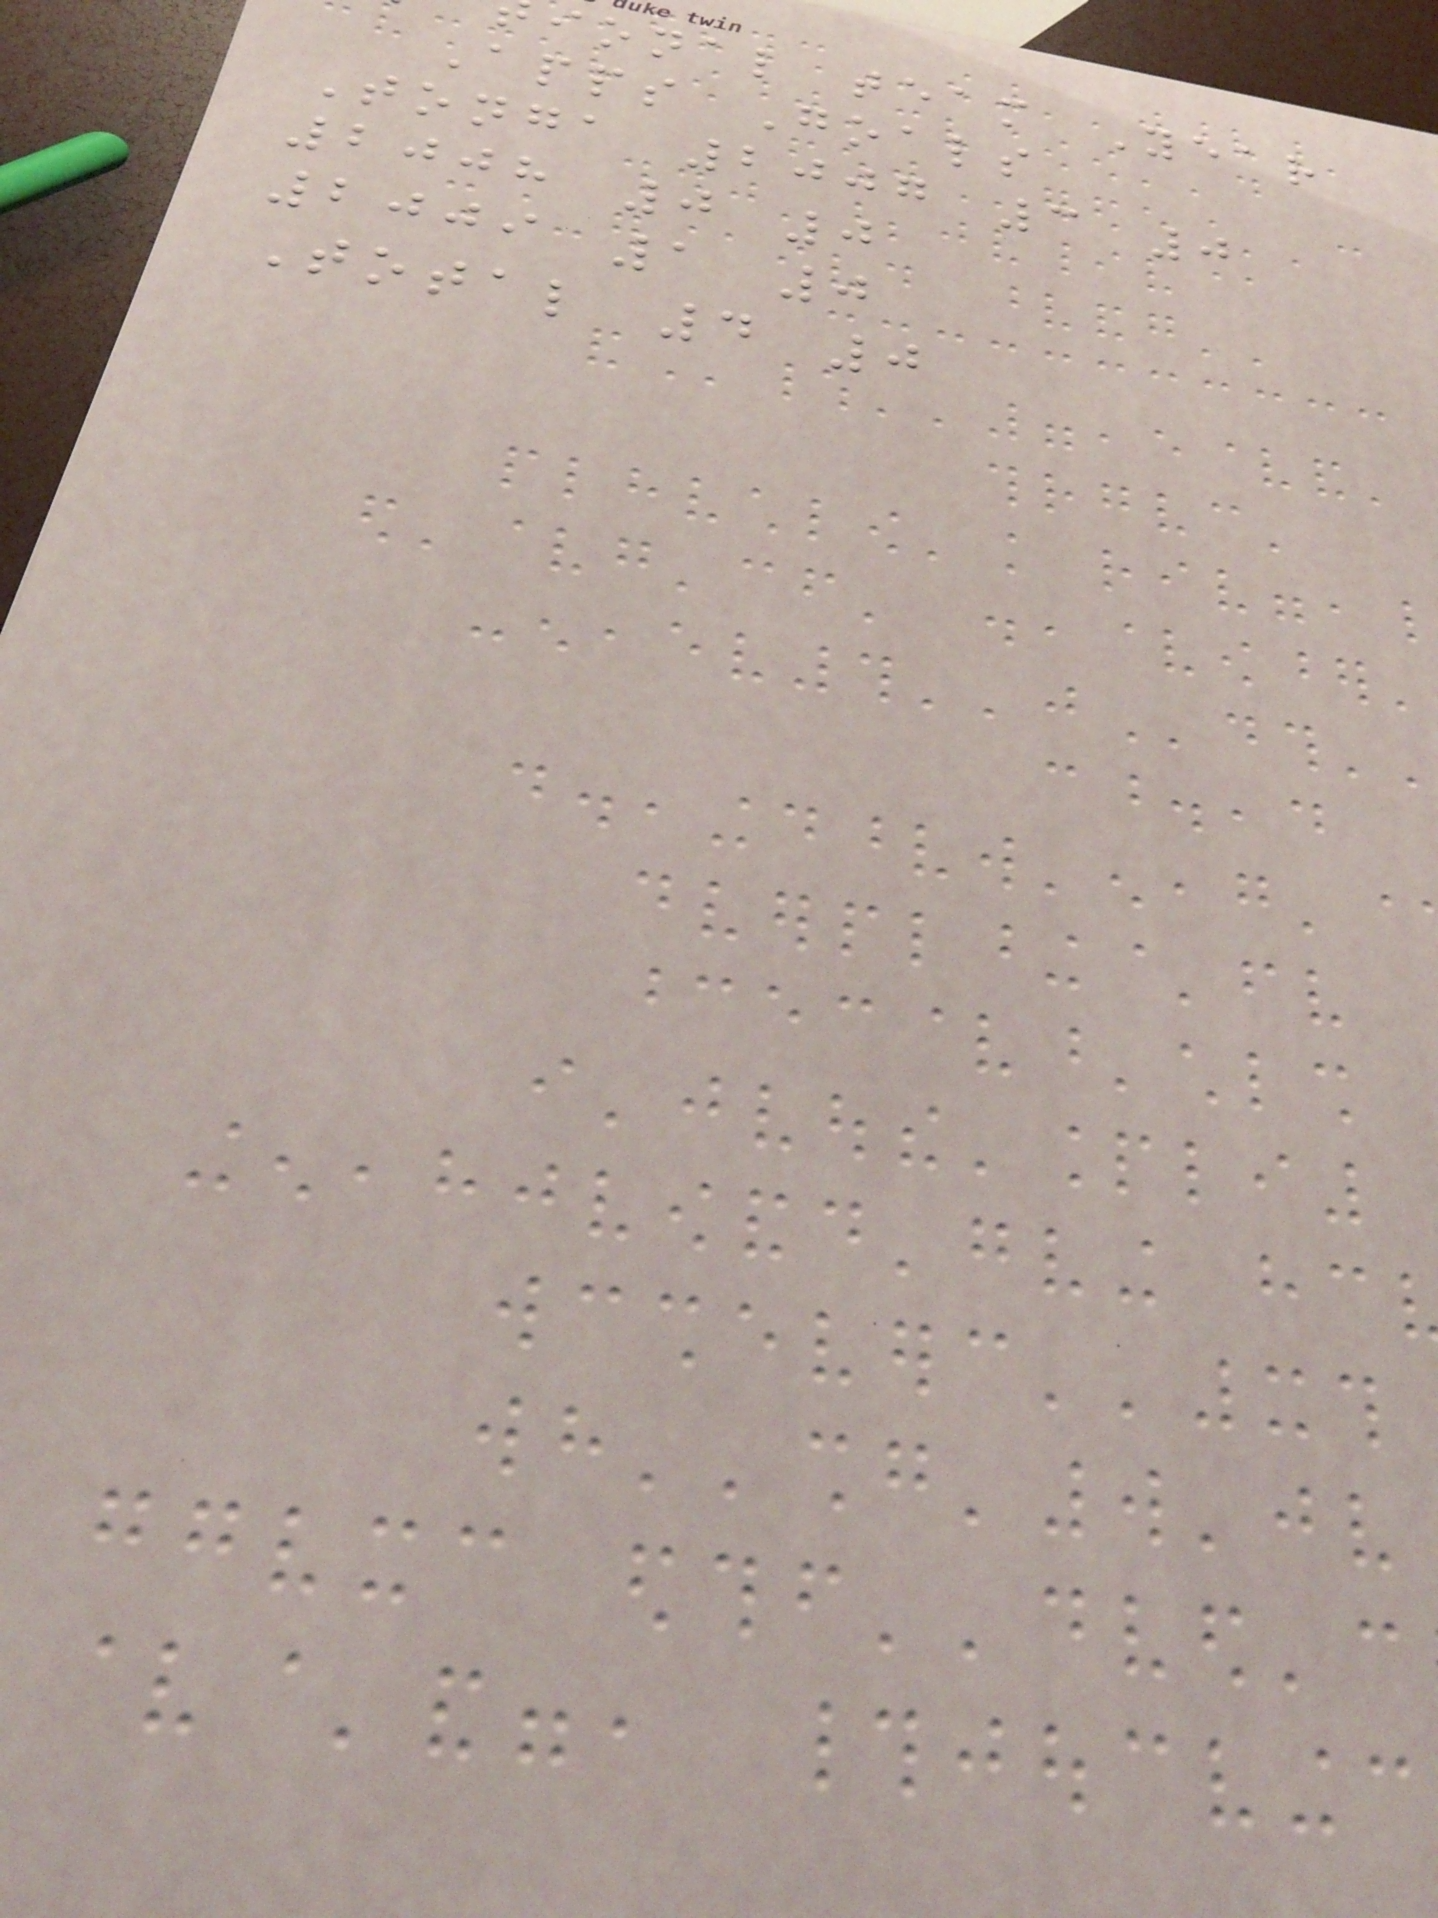ional team Year
Apps Goals
Tonga 2007 3 0
2008 0 0
2009 1 0
Total 4 0
